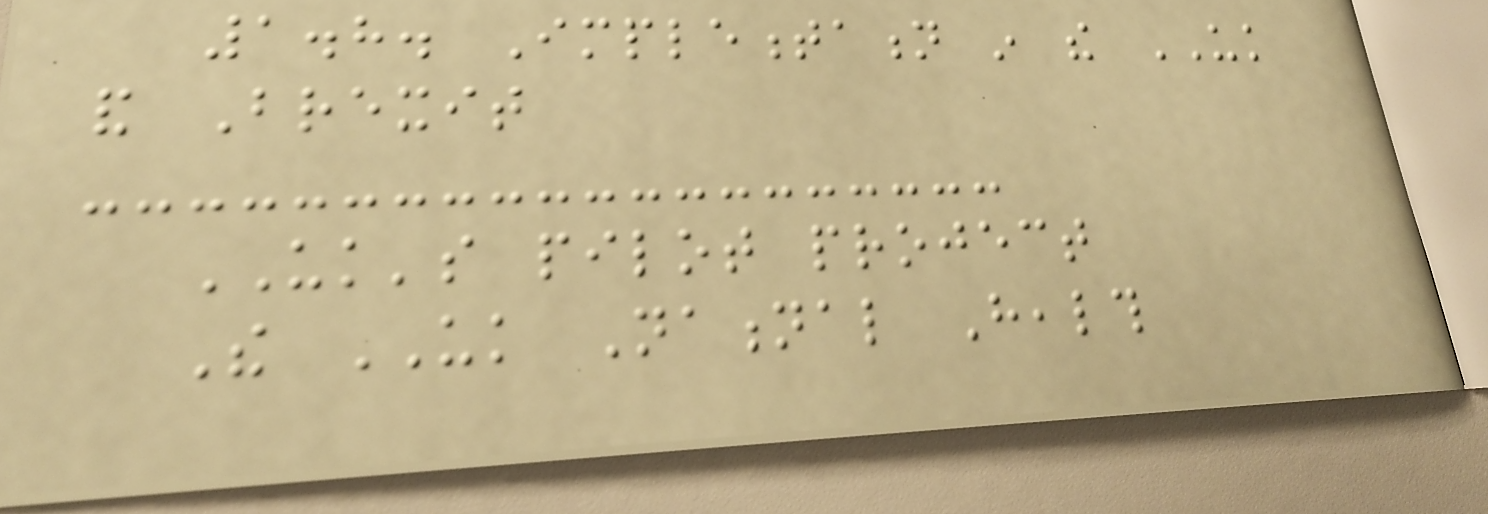1.8. Implementation in the UK
and Brexit
UK's pilot project
The UK National Health
